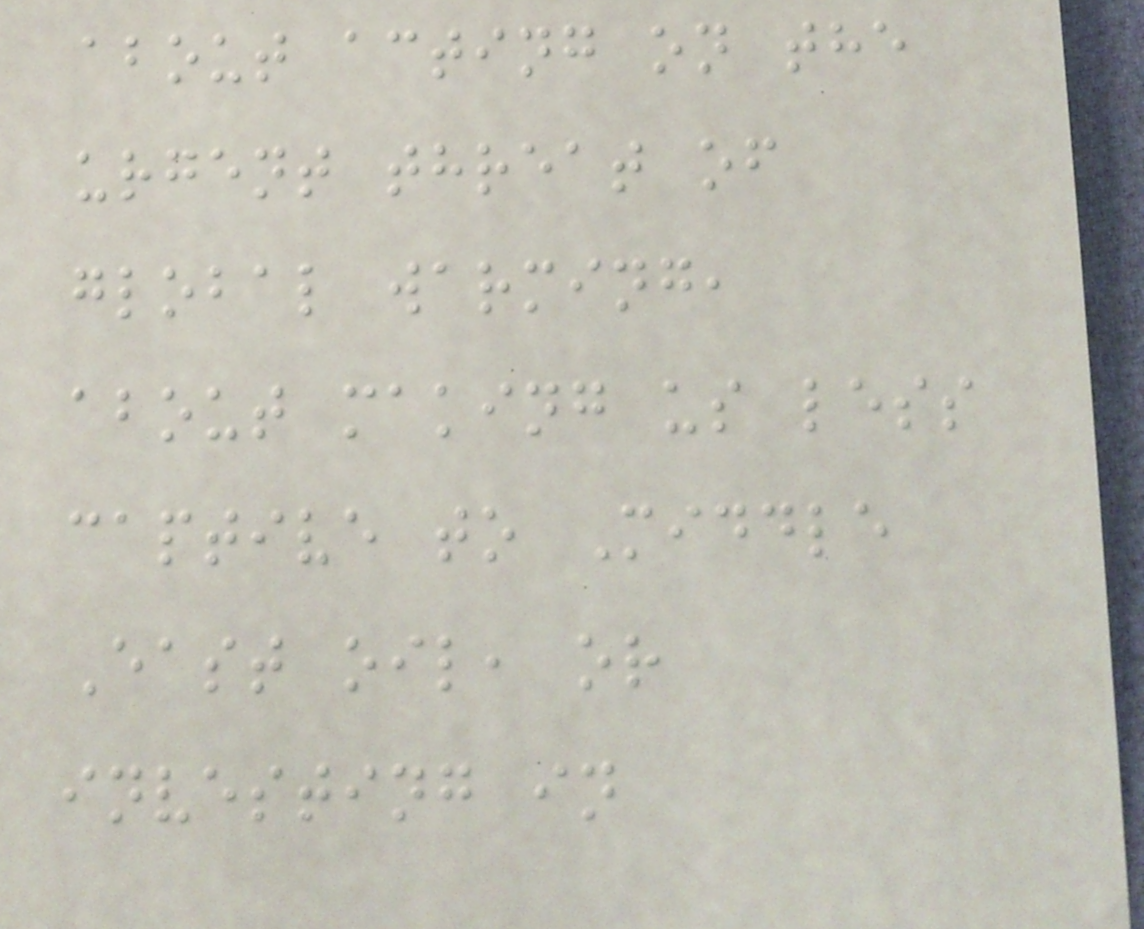about acting on the
urgent threat of
global warming,
about making us less
captive to Middle
East oil, or
investing in
